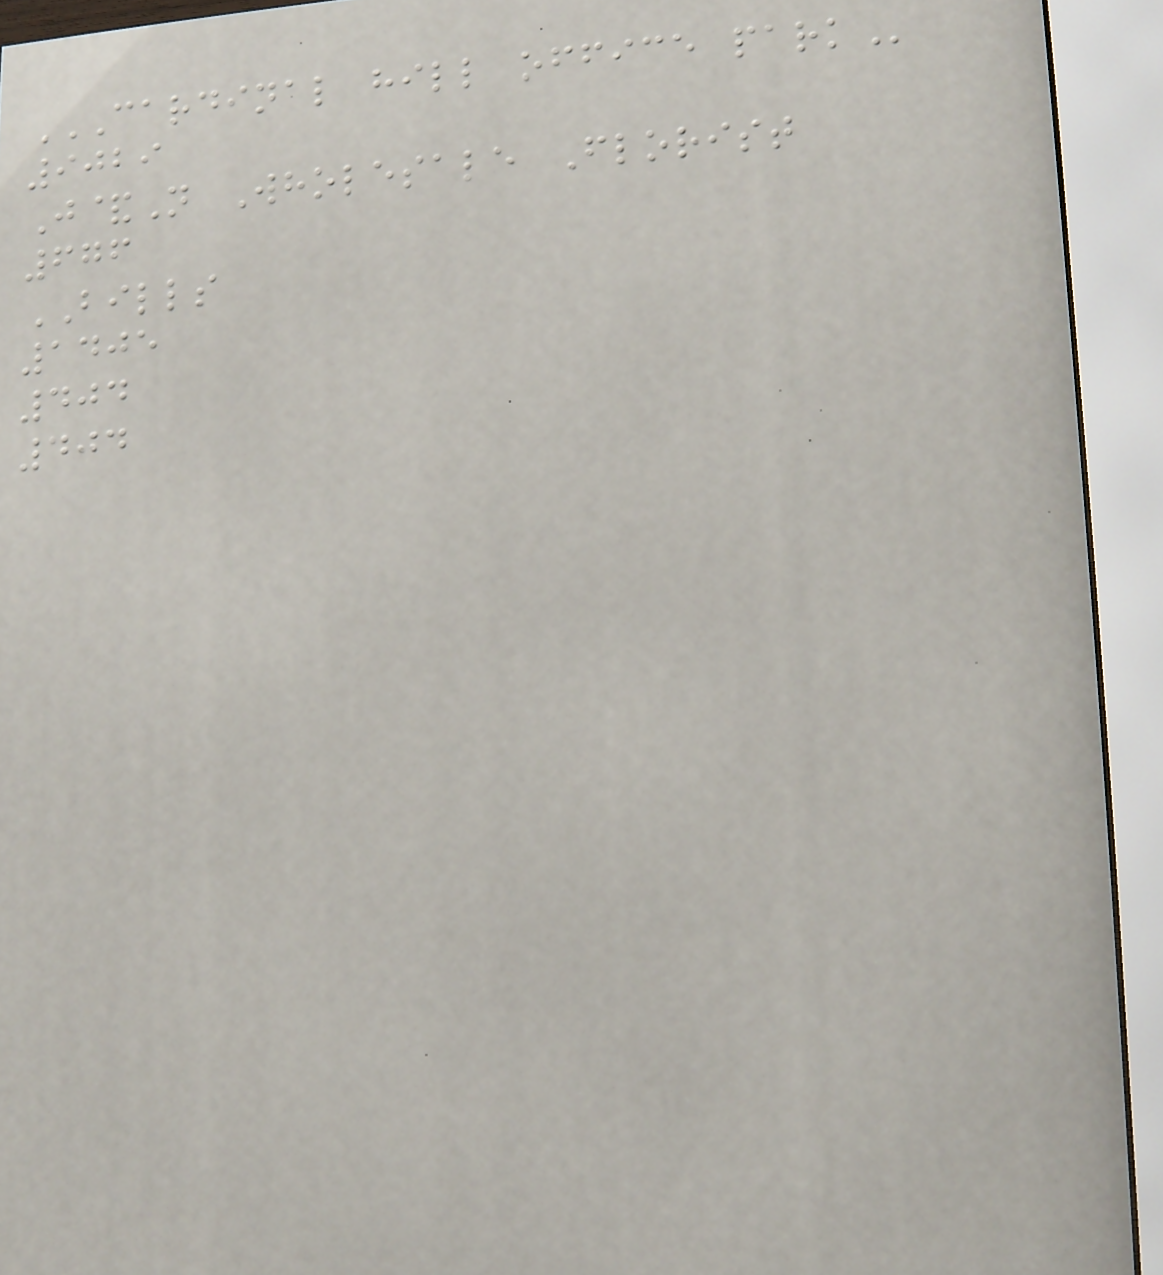CARDINAL HILL OFFICE PARK
9029
J&N Wholesale Florist
676
BILLS
1405
404
404
